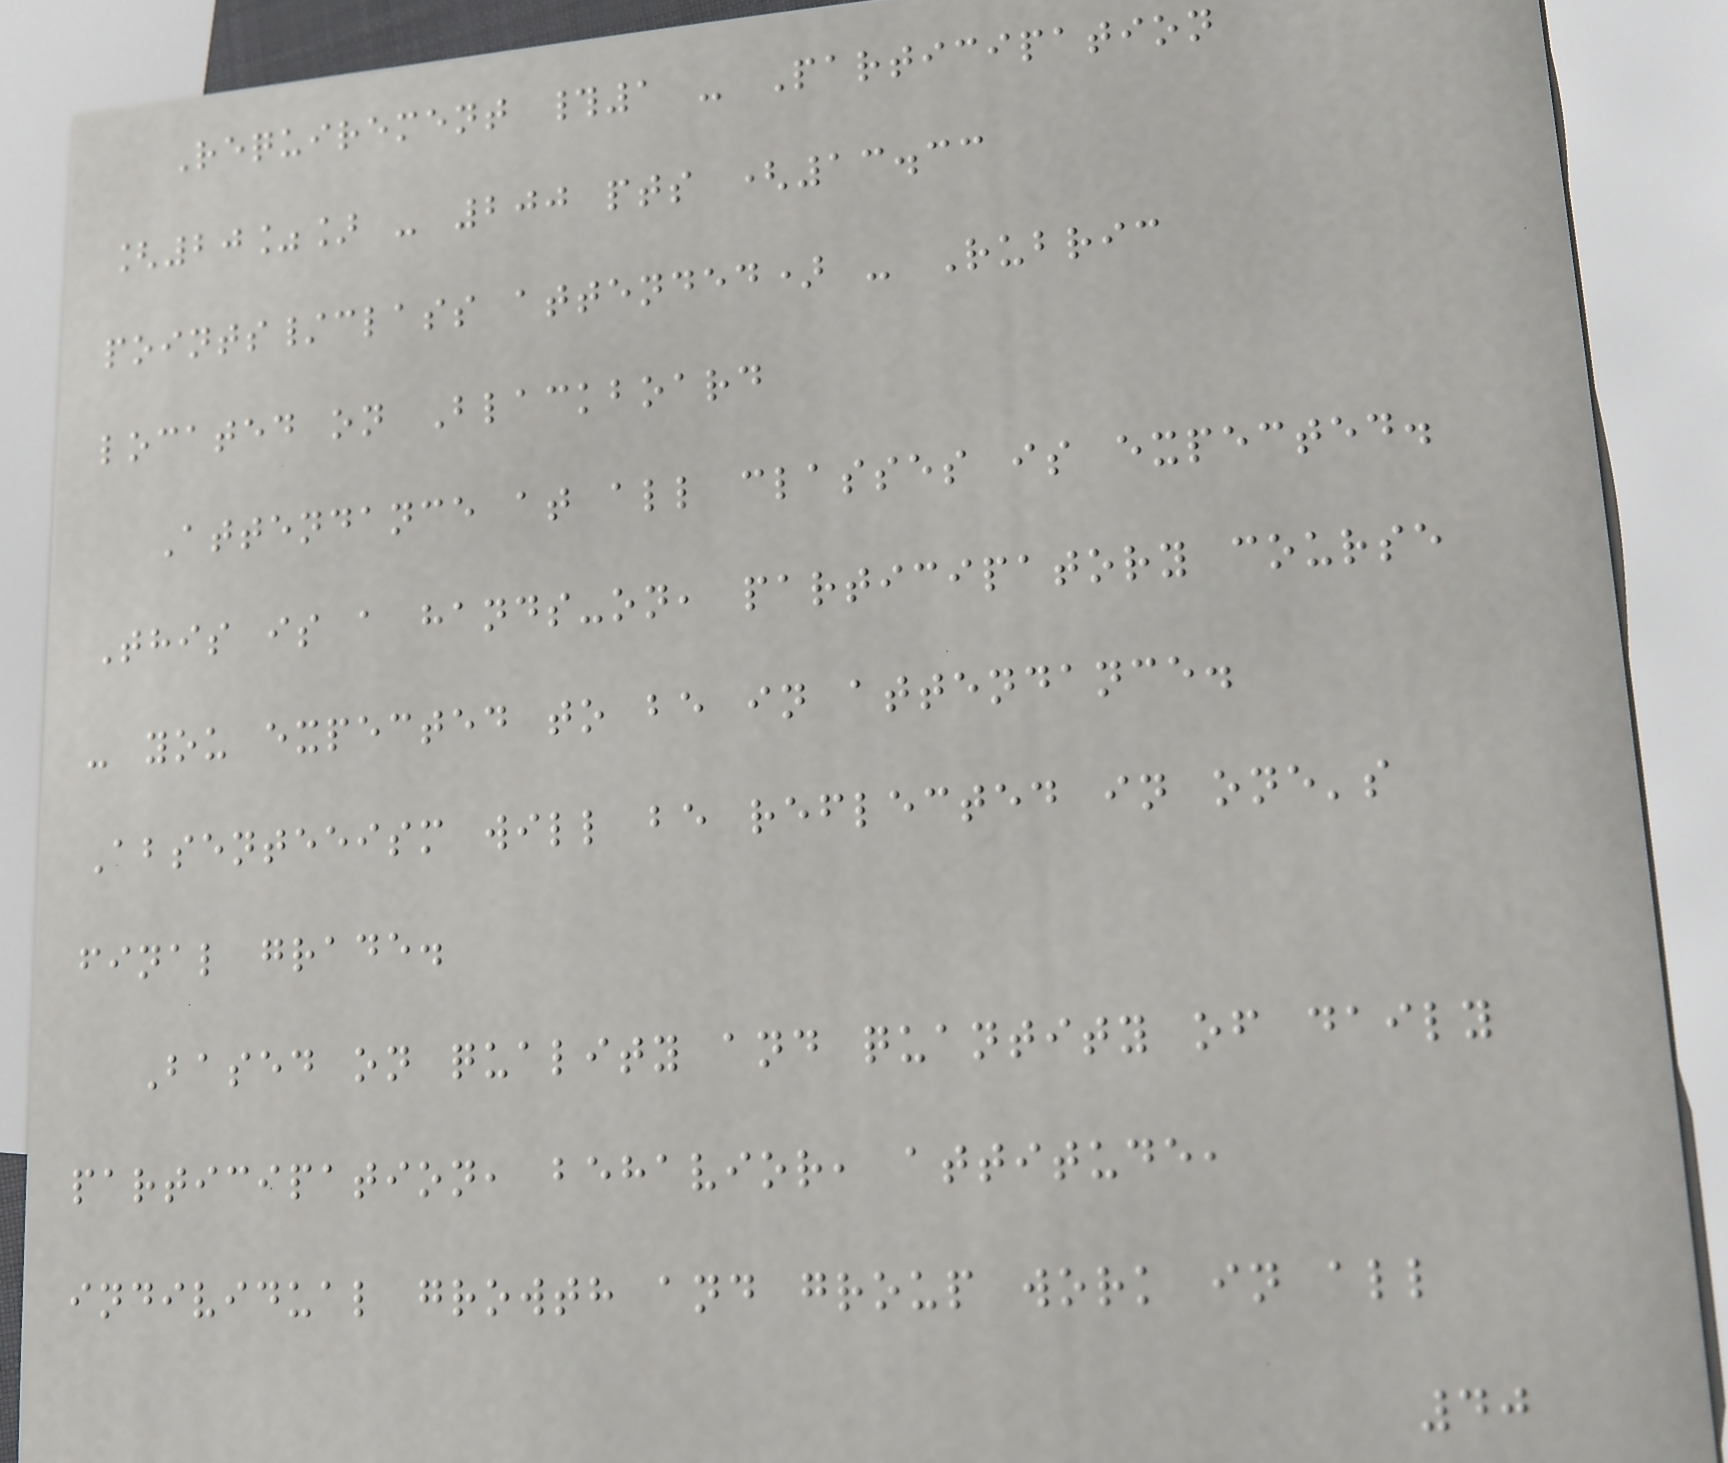Requirement #1 - Participation
[20%] - 200 pts (13.33
points/class attended) - Rubric
located on Blackboard
Attendance at all classes is expected.
This is a hands-on, participatory course
- you expected to be in attendance.
Absenteeism will be reflected in one's
final grade.
Based on quality and quantity of daily
participation, behavior, attitude,
individual growth and group work in all
40
